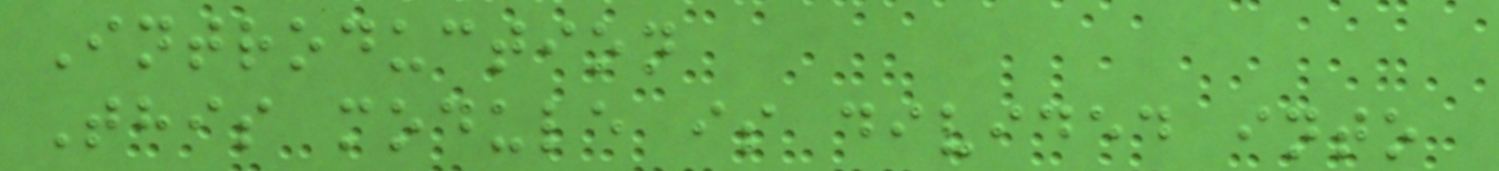Introduction
This module is divided into
